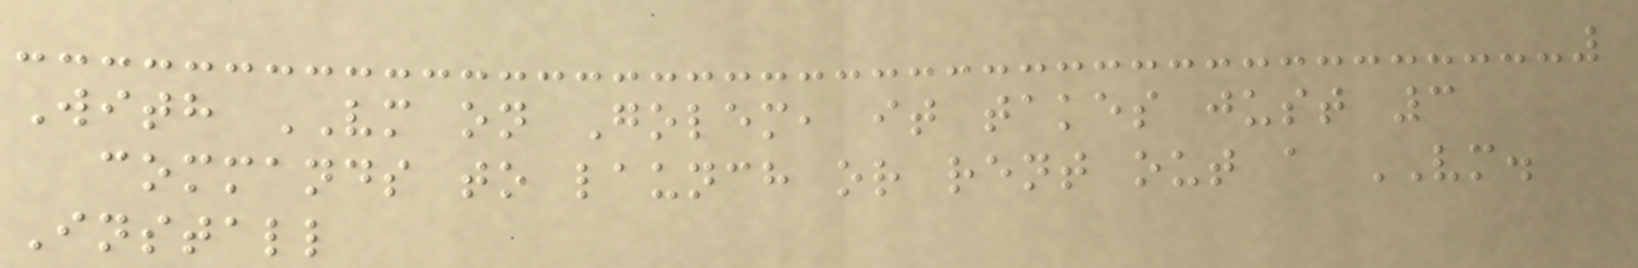With VM on Golem, it takes just 3
commands to launch or rent out a VM.
Install
